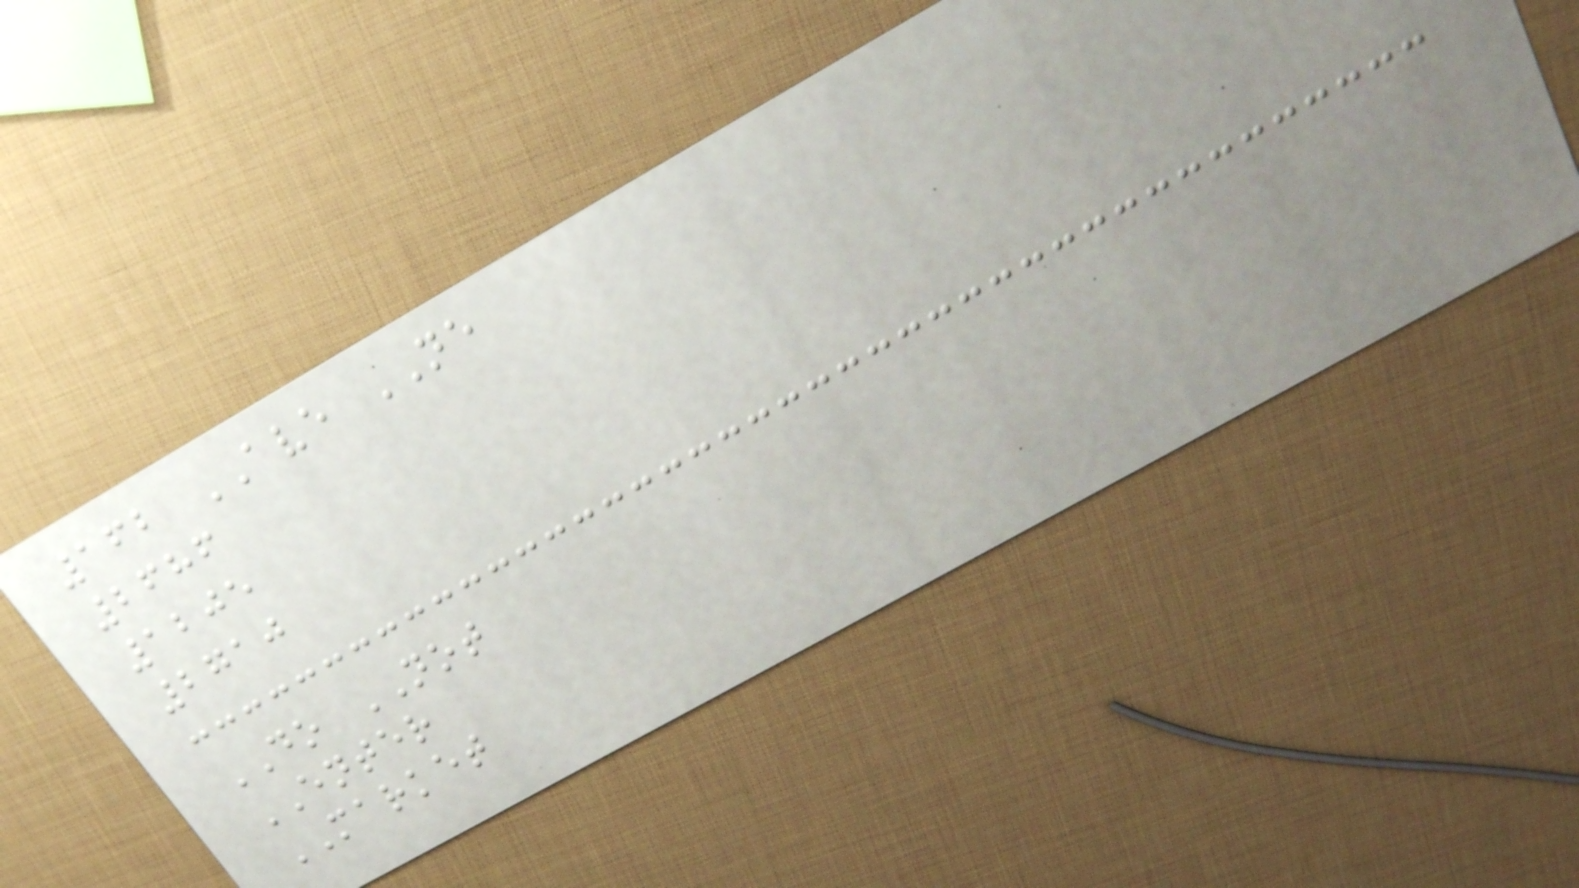162 AVE NE
2686
1205
2710
DO NOT
ENTER
MARKET
